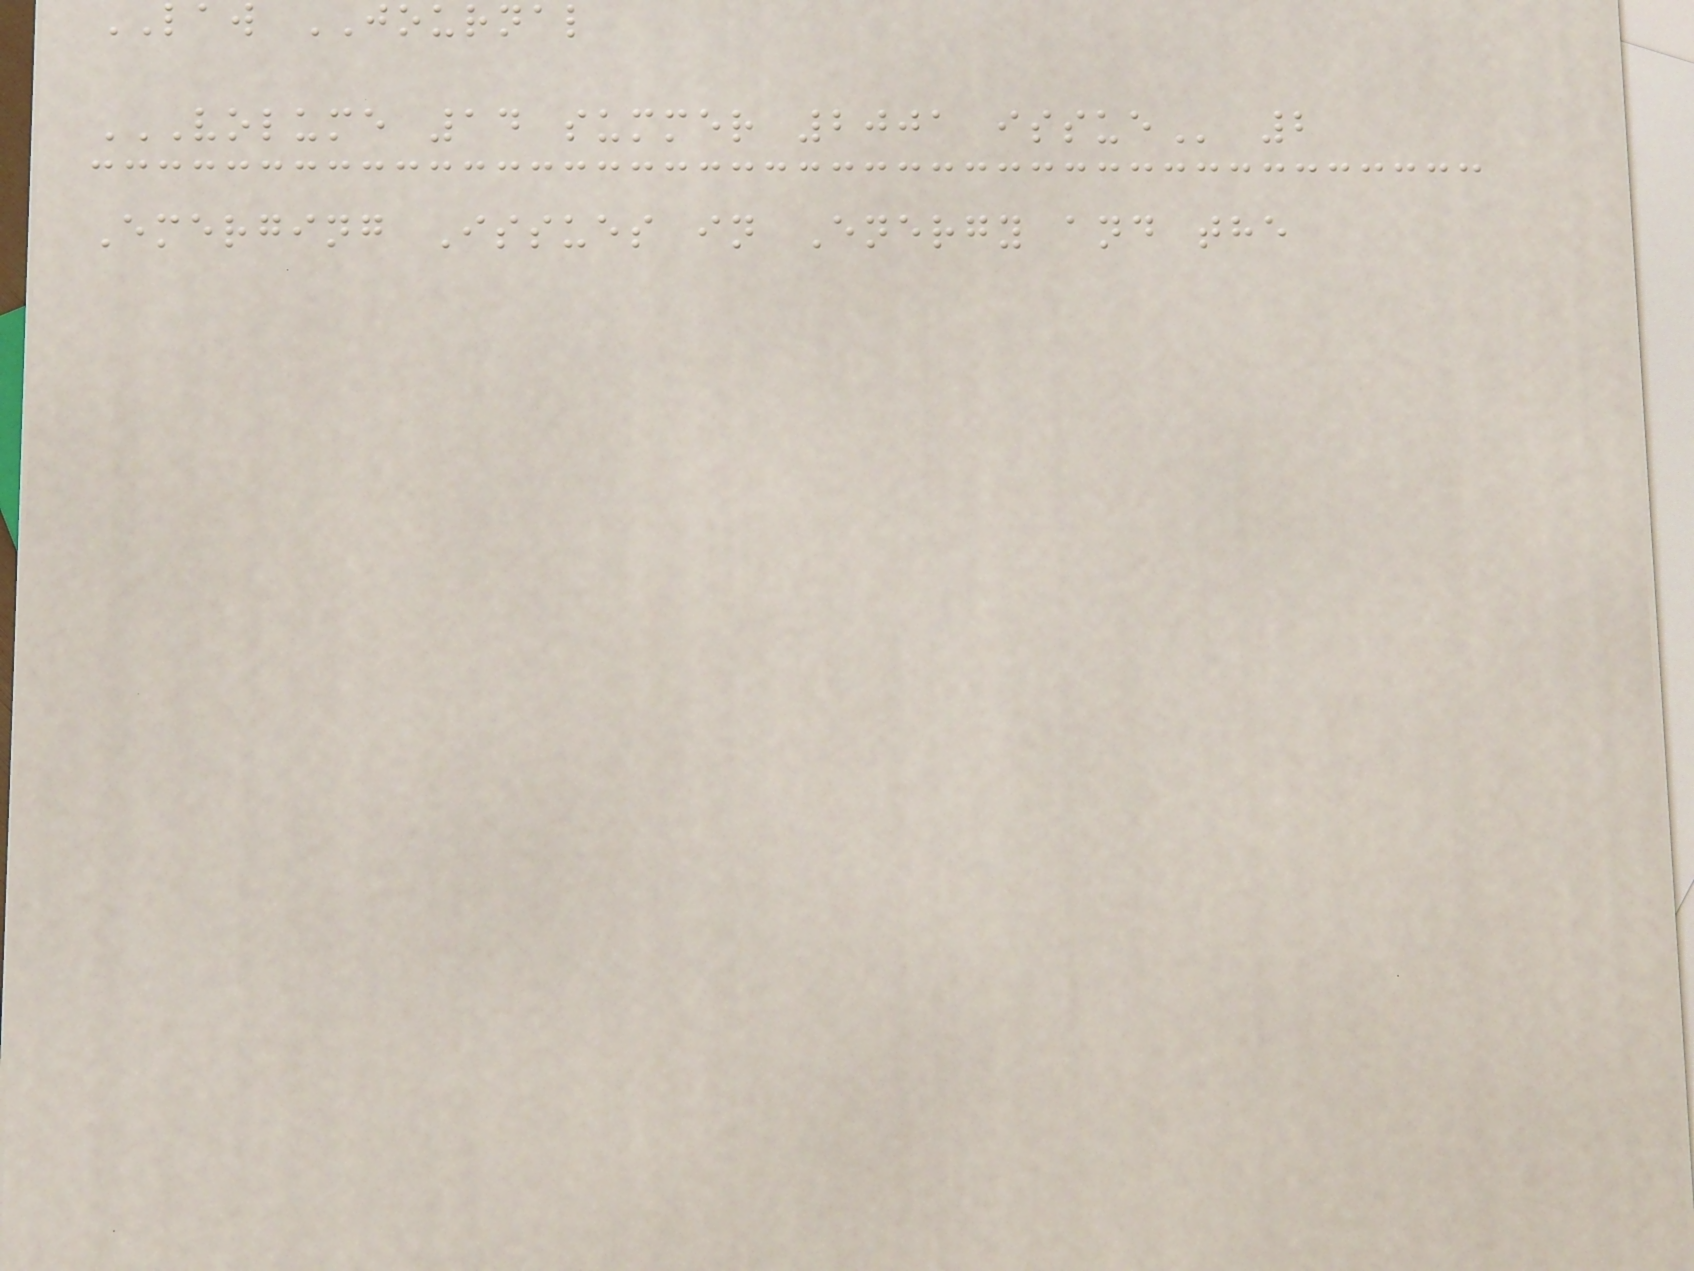LAW JOURNAL
VOLUME 14 SUMMER 2001 ISSUE 2
Emerging Issues in Energy and the
